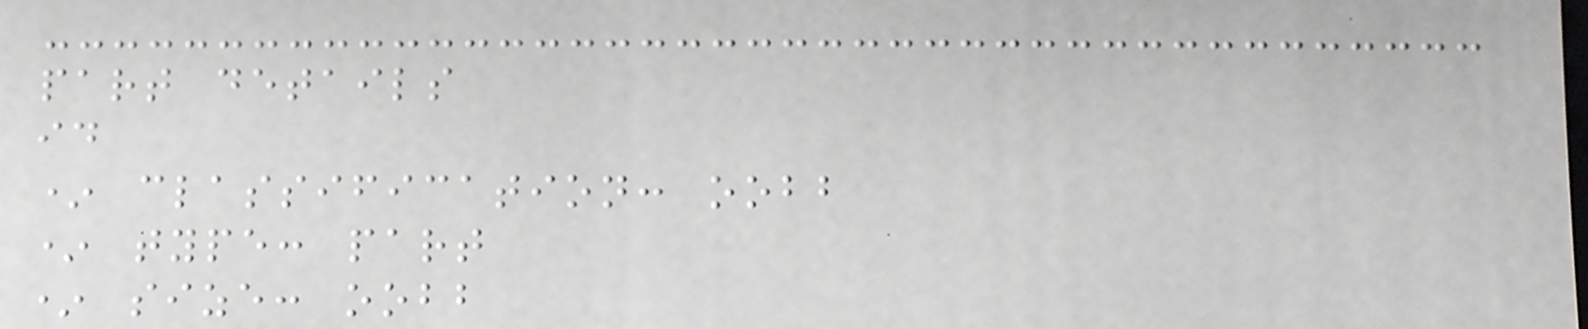part details
id
* classification: oobb
* type: part
* size: oobb
